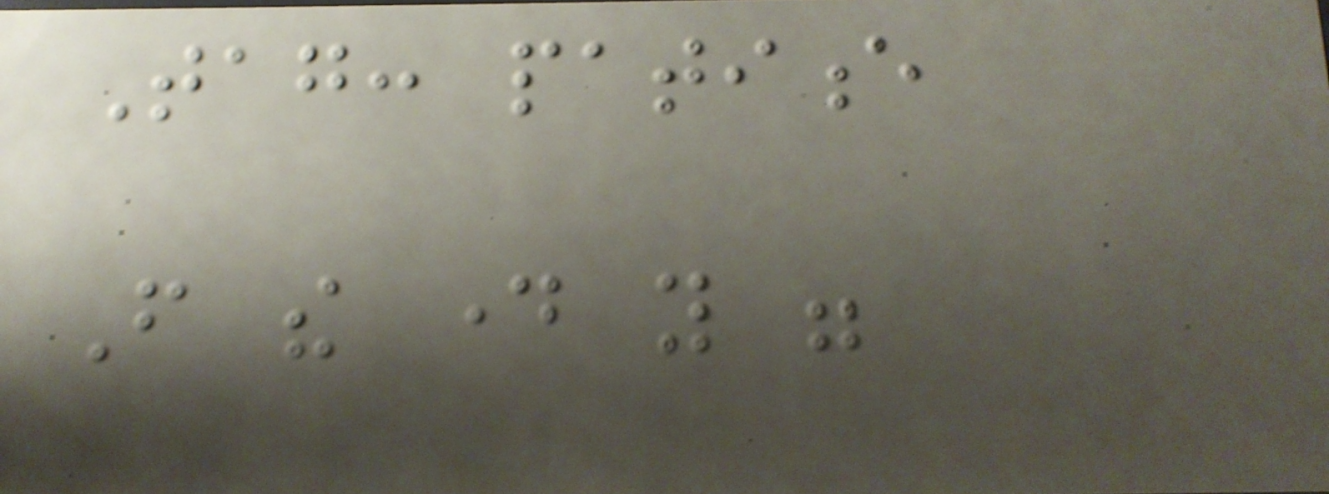Tag: patience
From the day you were
